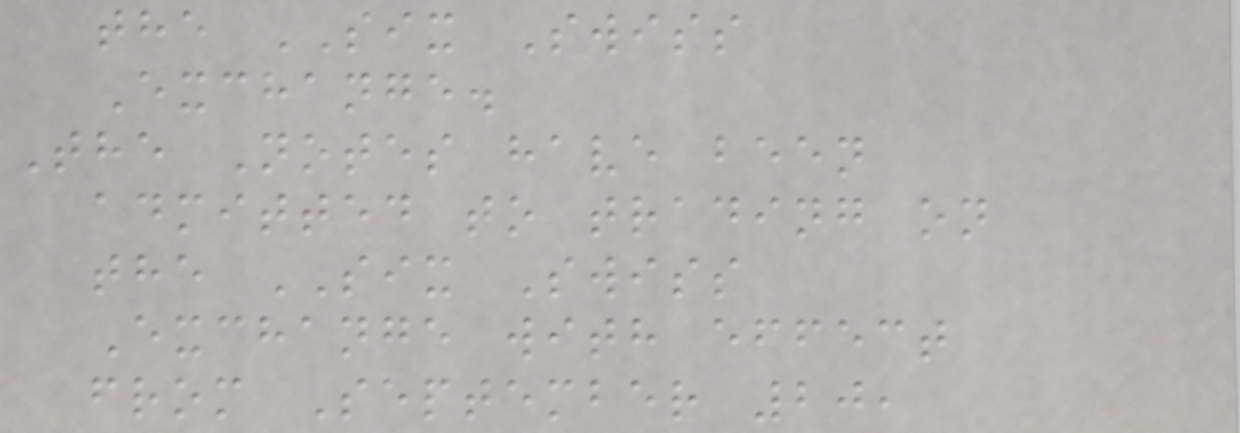the SIX Swiss
Exchange.
The Notes have been
admitted to trading on
the SIX Swiss
Exchange with effect
from September 20,
